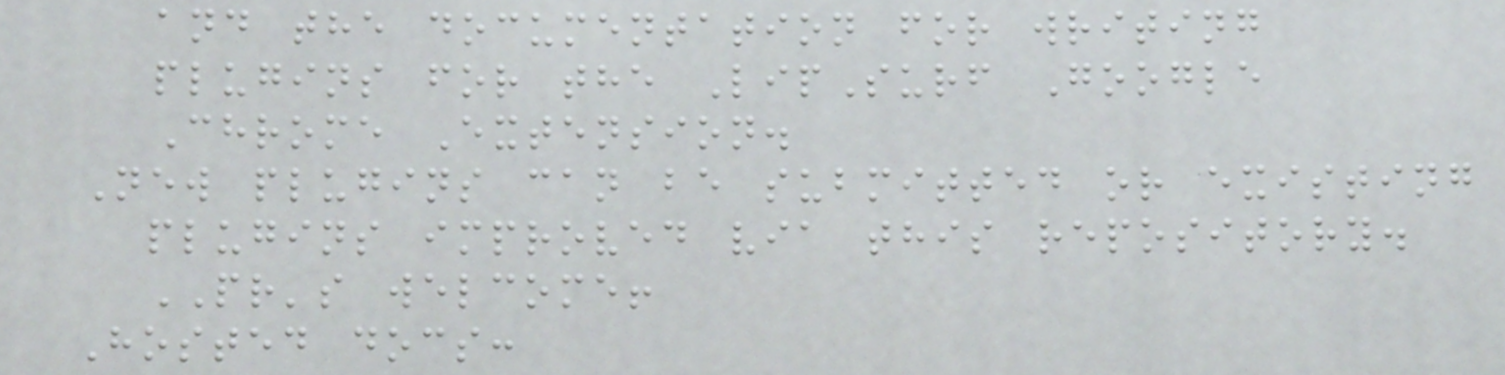and the documentation for writing
plugins for the LipSurf Google
Chrome Extension.
New plugins can be submitted or existing
plugins improved via this repository.
PR's welcome!
Hosted docs:
